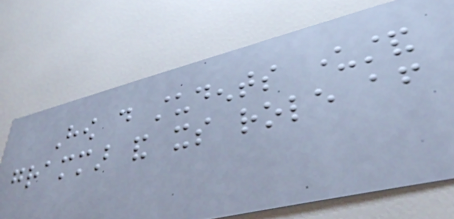How do students understand
grammar and its role after
